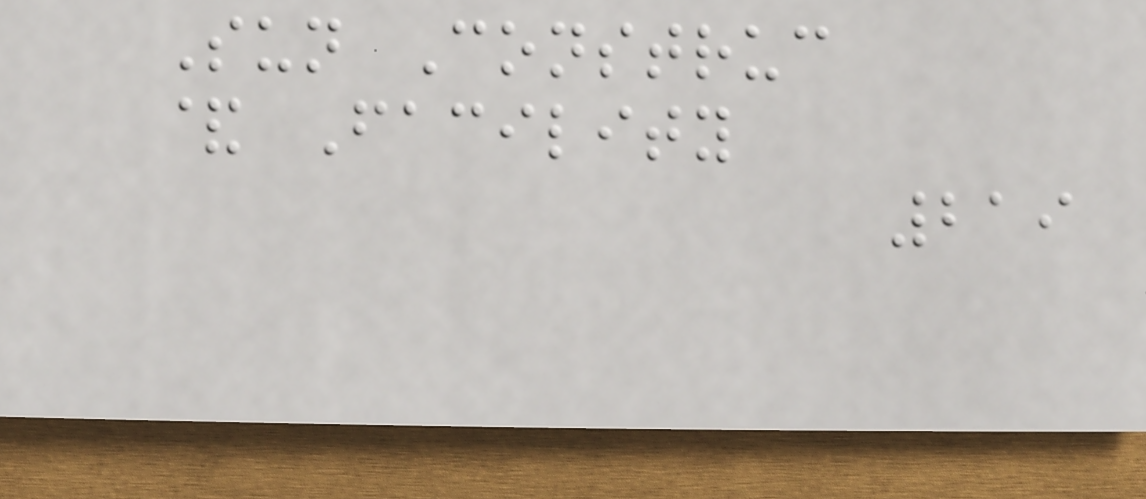Sun Construc
& Facility
219
